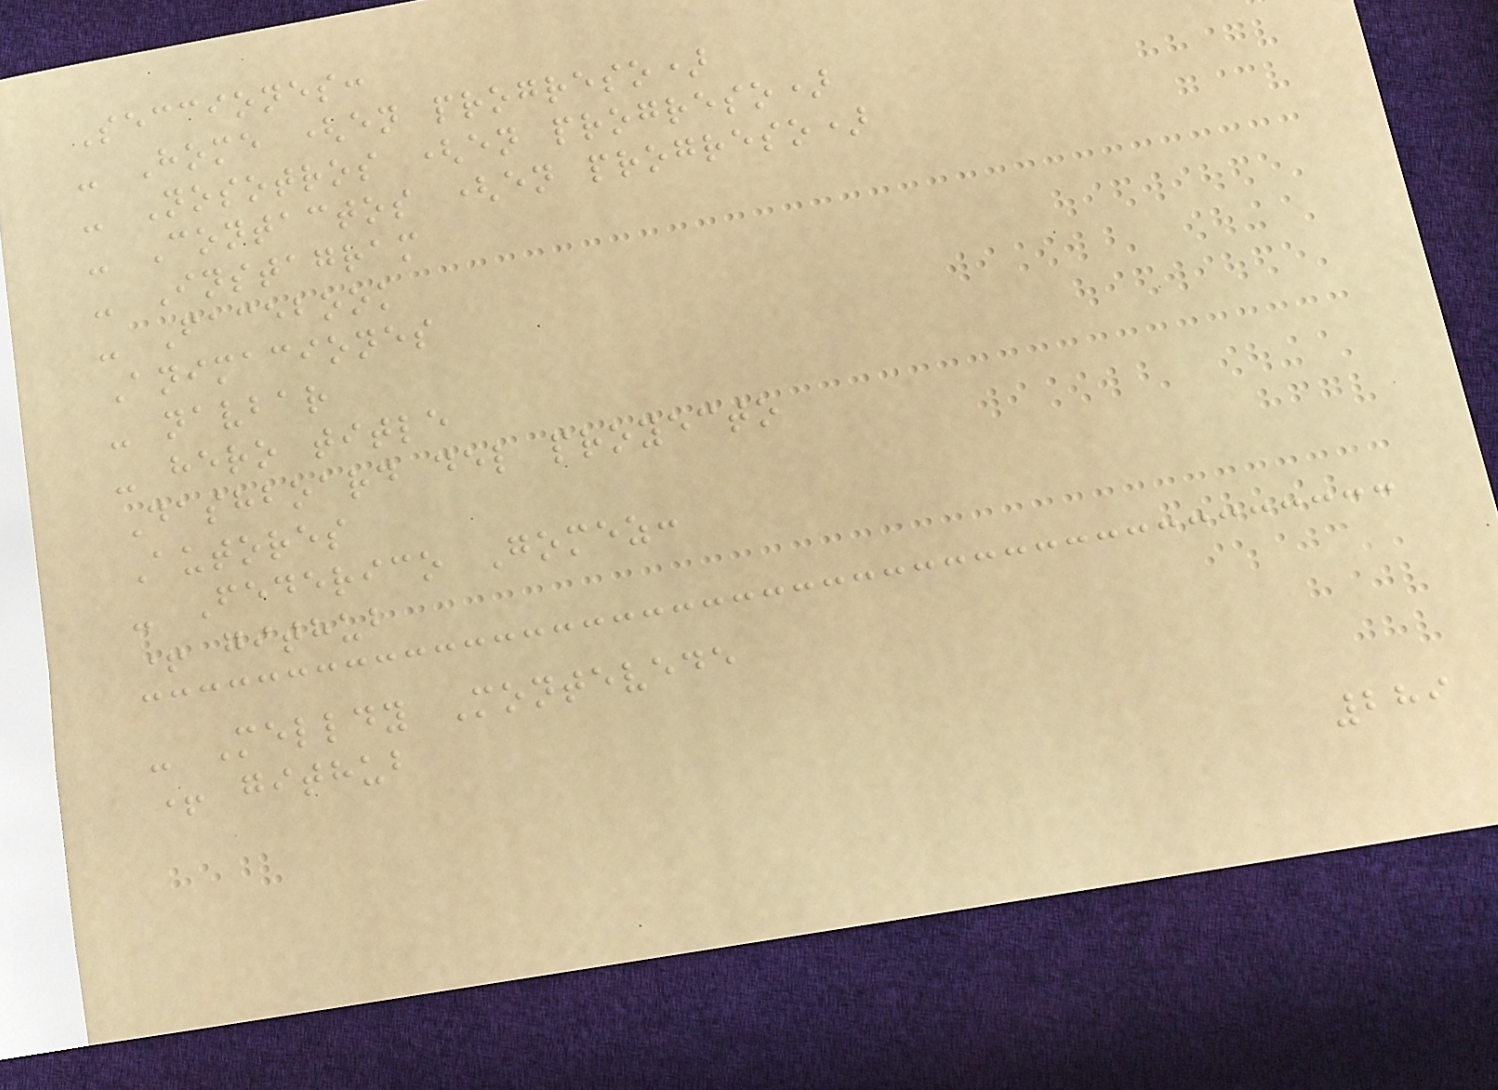Secciones:
- Home (en progreso)
- Nosotros (en progreso)
- Contactos (en progreso)
- Instagram
- Facebook
Animaciones
- navbar
- hero title
Dashboard del proyecto
Autores
- Federico Gomez:
+ github
- Melldy Montevede
+ github
289
